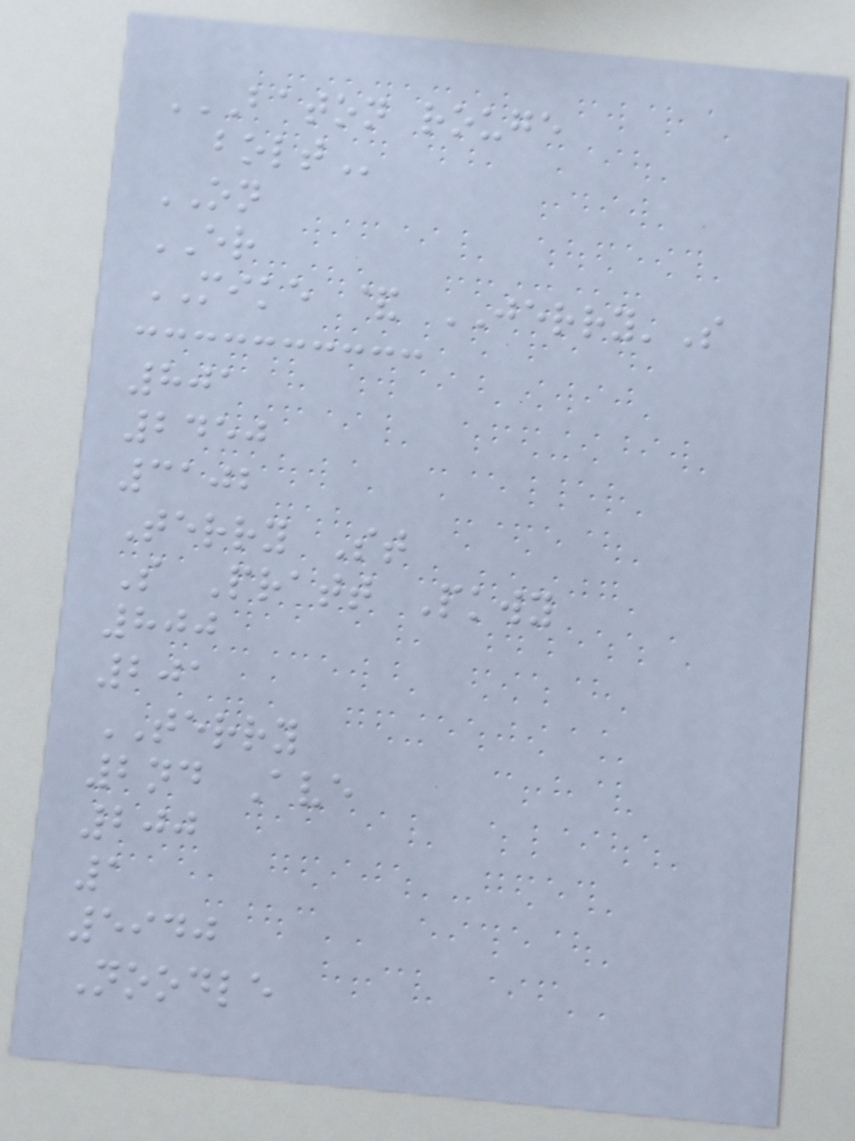BATON ROUGE
BOLT
ON
ER
MIKE & JERRY'S
801
2450
3102
Terry St
S Pratt Pkwy
800
201
TERRY
2nd Ave
200
1
5940
Noodle
